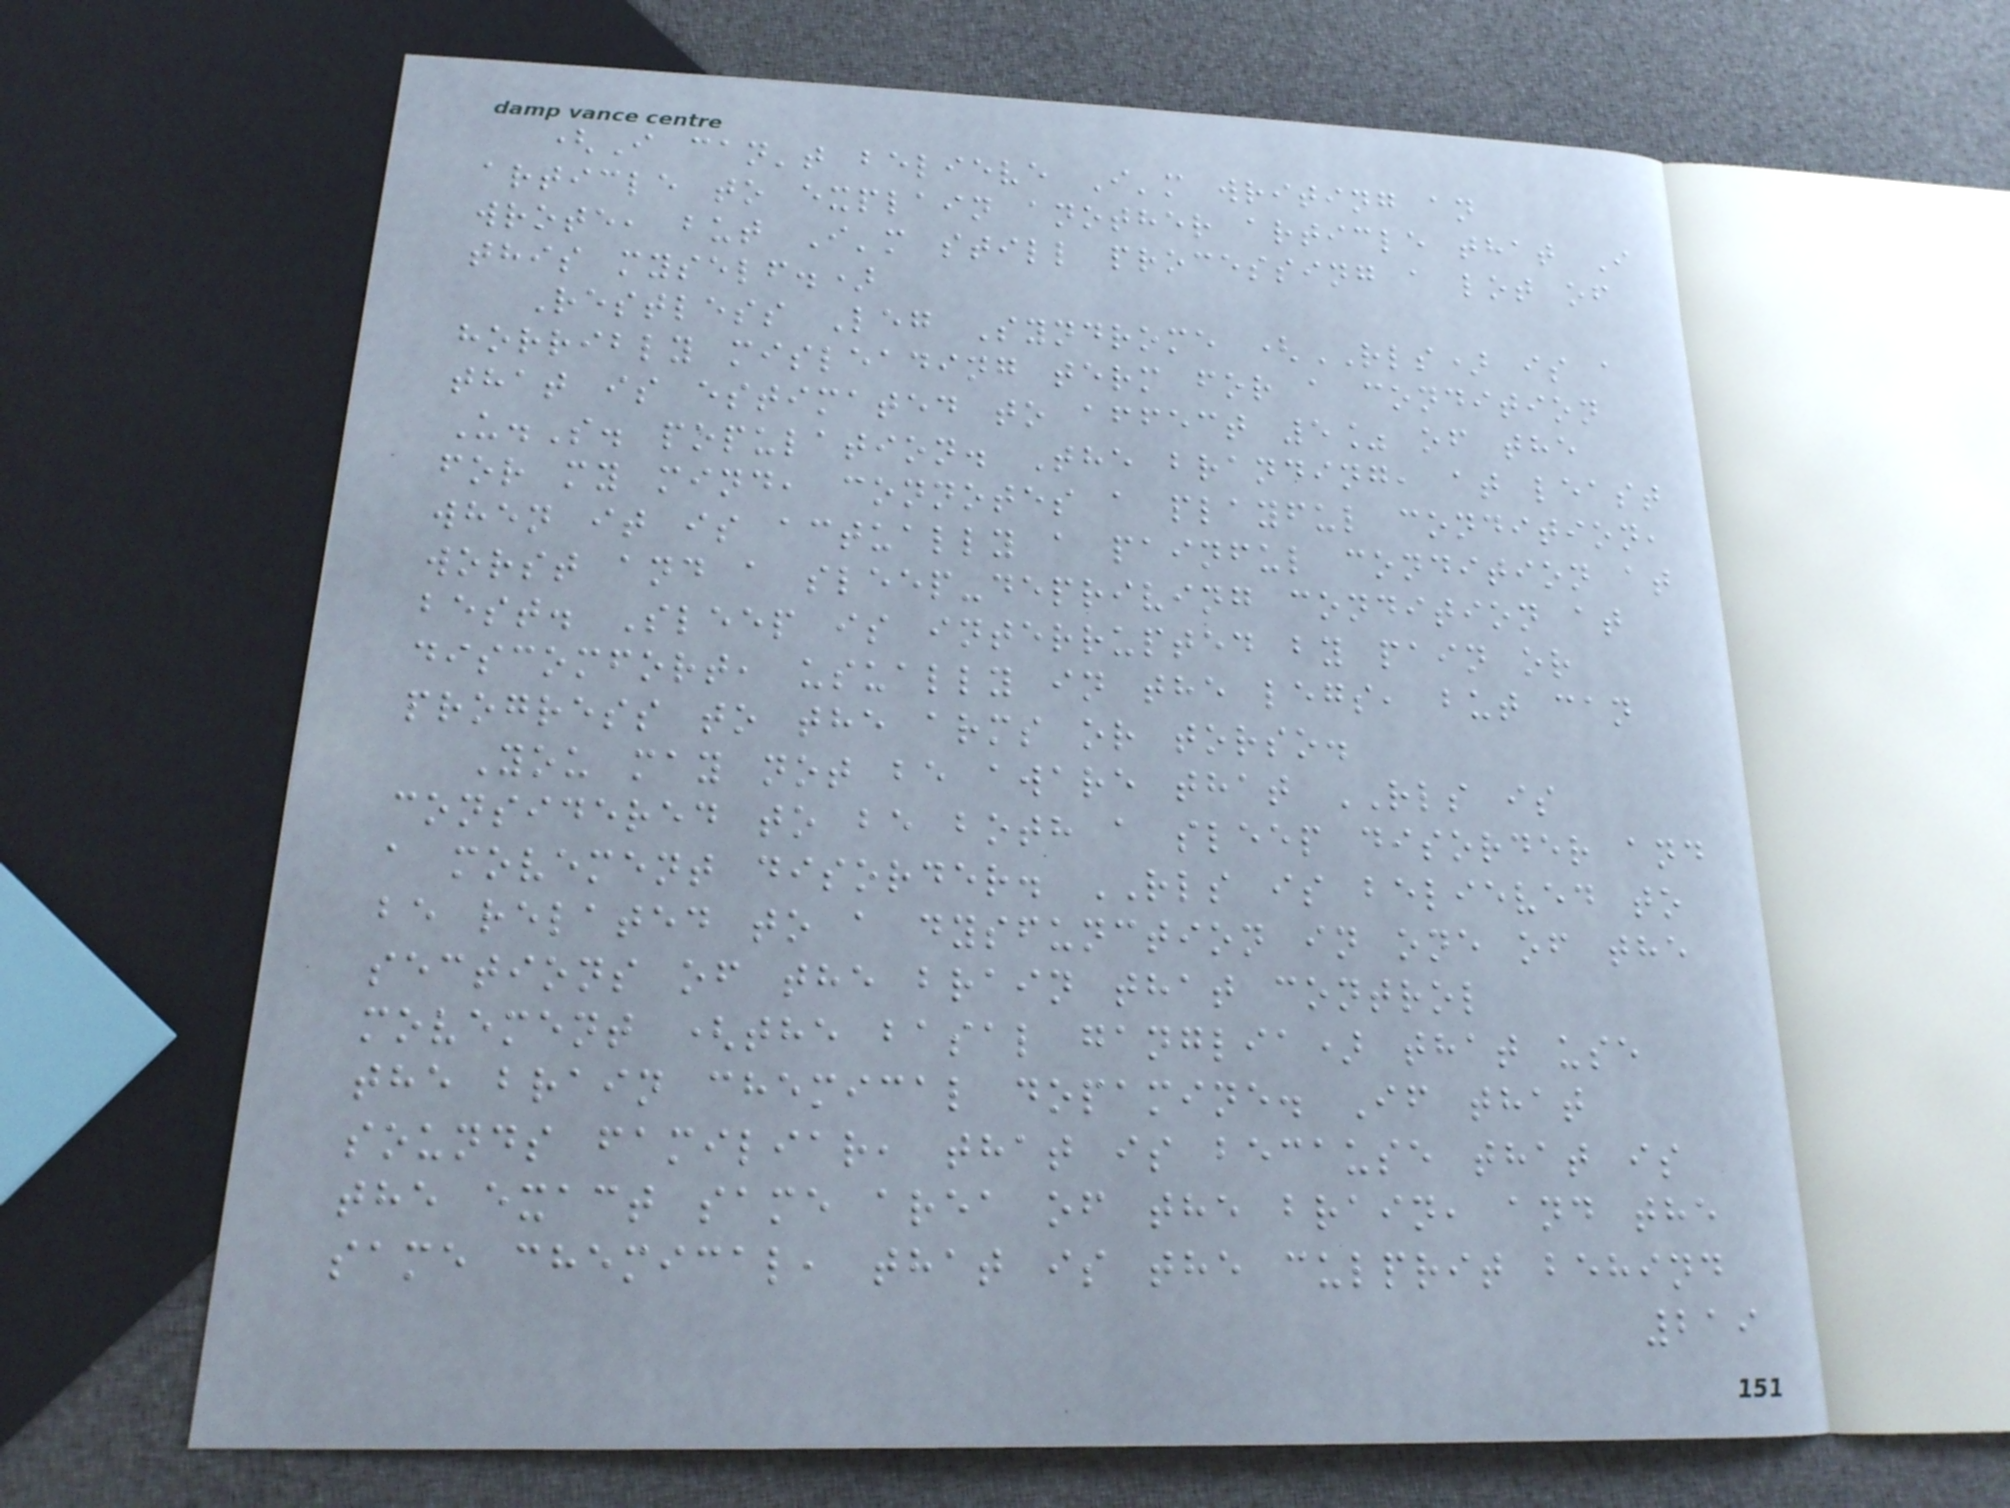(I can't believe I'm writing an
article to explain another article that I
wrote, but I'm still processing a lot of
this myself.)
Restless Leg Syndrome (RLS) is a
horribly misleading term for a condition
that is estimated to affect 5% of the
U.S. population. The branding, at least
for my mind, connotes a playful condition,
when it is actually a painful condition at
worst and a sleep-depriving condition at
best. Sleep is interrupted by pain or
discomfort, usually in the legs, but can
progress to the arms or torso.
You may not be aware that RLS is
considered to be both a sleep disorder and
a movement disorder. RLS is believed to
be related to a dysfunction in one of the
sections of the brain that control
movement (the basal ganglia) that use
the brain chemical dopamine. If that
sounds familiar, that is because that is
the exact same area of the brain, and the
same chemical, that is the culprit behind
219
